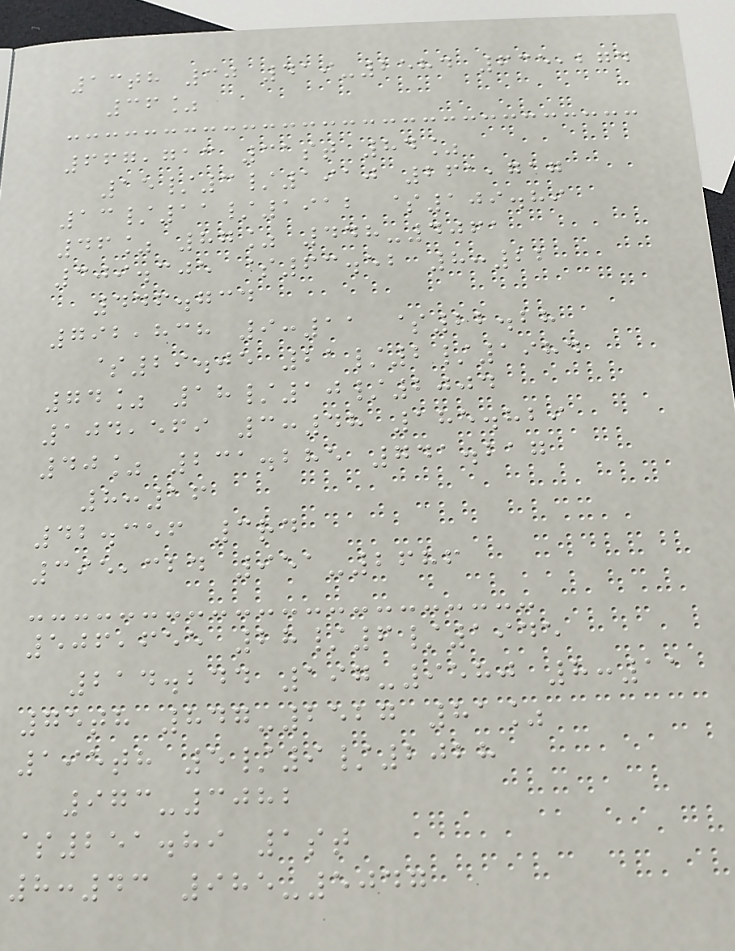13th 30 419-2584 635,274
36%
667,713 31st 84%
15/3/1910 261,717
13/11/1912 $109.89
46% 87% 448-4061
309.305 $63.52 8:22
446.734
792,838 9:11 $22.28
$29.05 21/2/1984
74% 18/10/2004
104,569 3:48 185.829
40% 231.285 741.217
8:16
42.356 3rd
395,324 951-2686
506,655 28/6/1945
214.244 197-9580 8:11
75th 847-2527 81%
195th 5/9/2028
973-3082
$251.89 1st
8:43 985-5047
